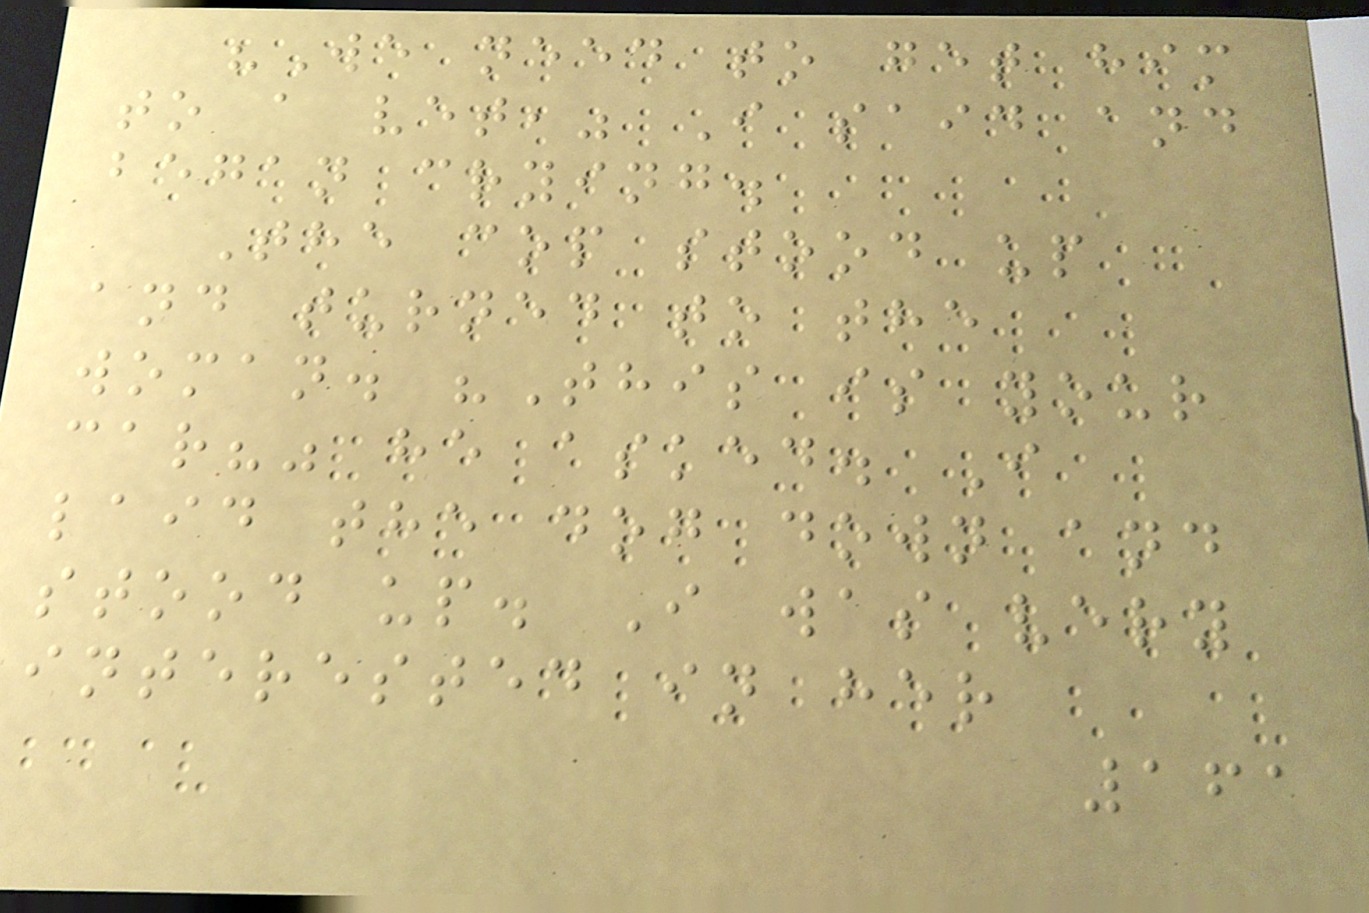"We need to get him
to a vet," I said and
began crying.
The cop stood up
and turned to the
woman. "This is your
car?" he asked. I
laid the dog down and
stood up. I was very
interested in her
161
